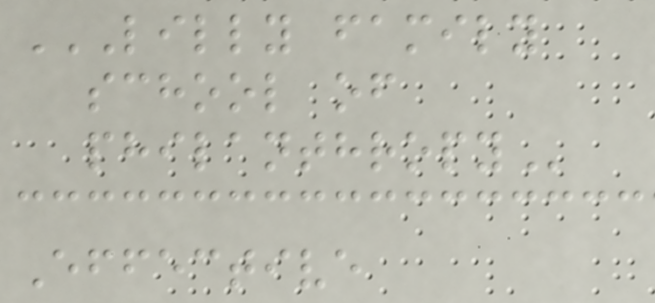LILLY FAMILY
SCHOOL OF
PHILANTHROPY
Effective
